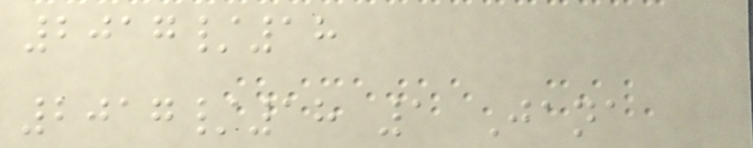2017/18
2017/18 1 Jana
